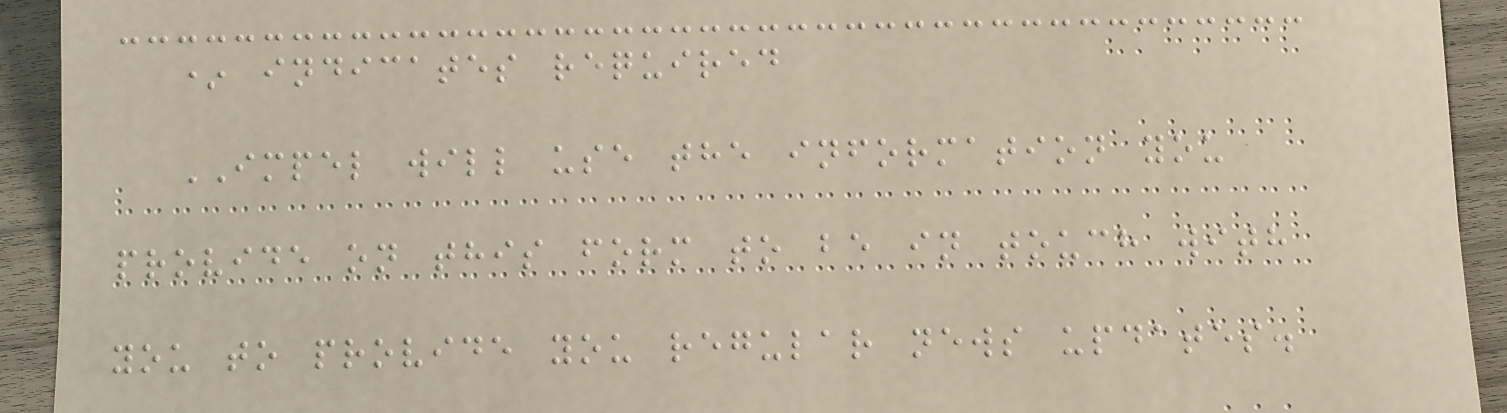* indicates required
IMPEL will use the information you
provide on this form to be in touch with
you to provide you regular news updates.
